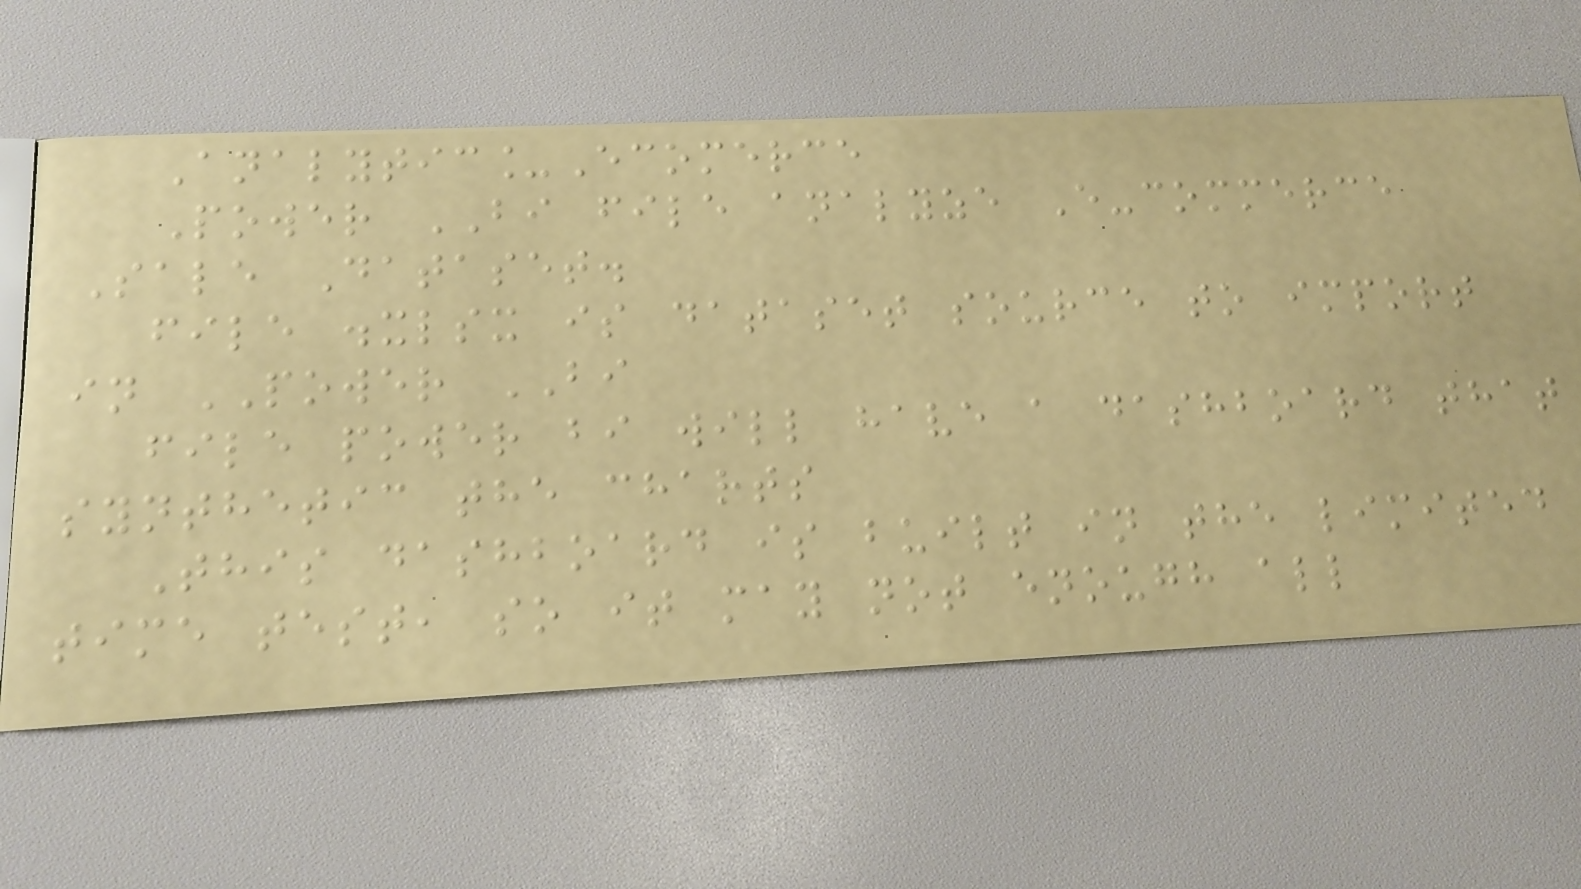Analytic_Ecomerce
Power BI file analyze E-commerce
Sale Dataset.
file .xlsx is dataset source to import
in POWER BI
file power bi will have a dashboard that
synthetic the charts
This dashboard is built in the limited
time test, so it may not enough all
